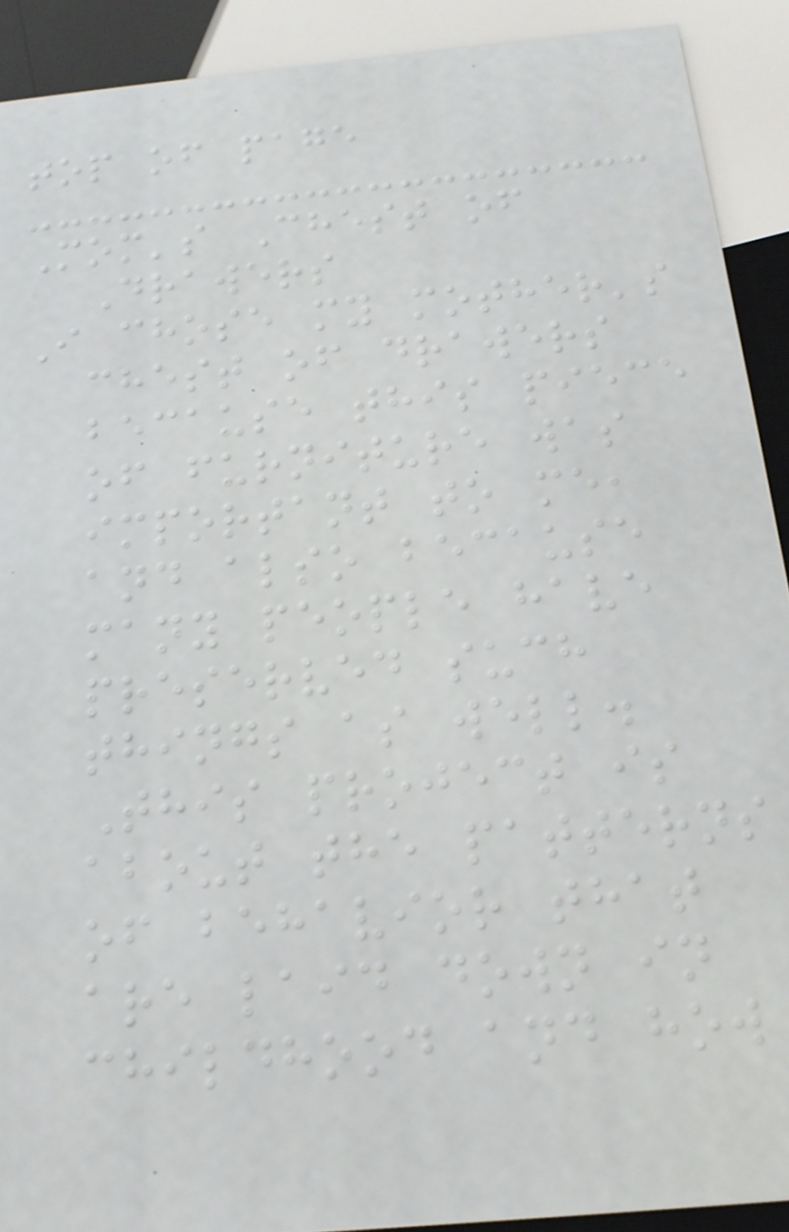top of page
Mom's Chest of
Drawers
I chose my mother's
chest of drawers
because this piece
of furniture was
important to me,
and also because
many people have
preserved such
things as well.
This project is
about the patterns
of behavior that
are laid down in
childhood and how
